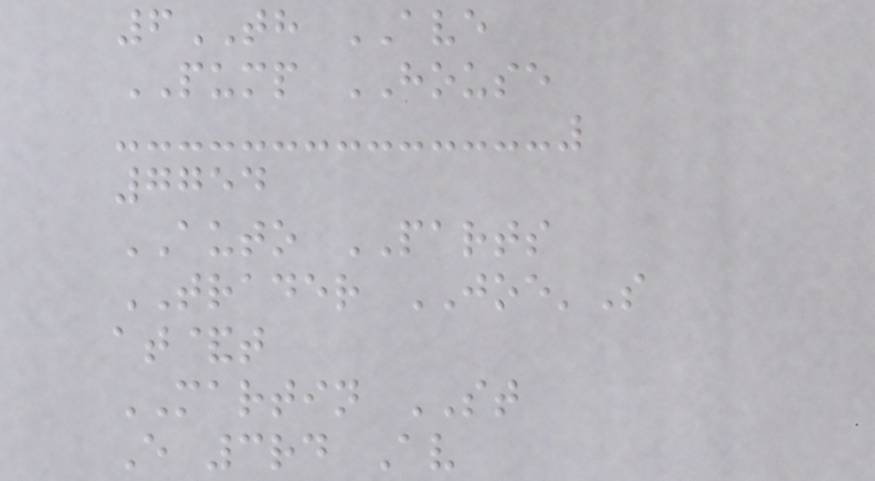6TH AVE
PUMP HOUSE
7754
AUTO PARTS
TRADER JOE'S
at&t
MARTIN ST
E 3rd Av
